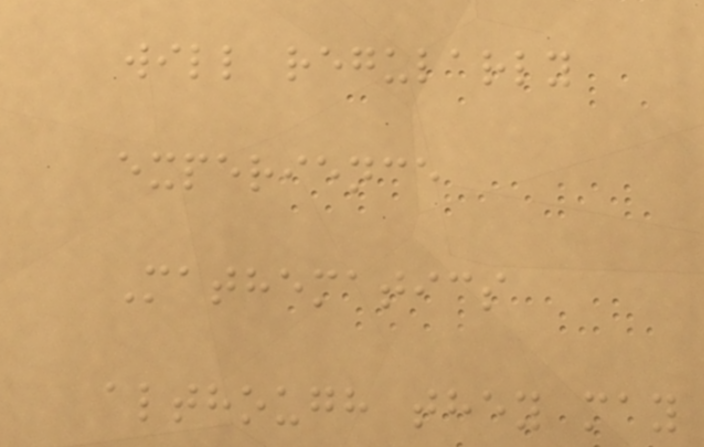will regularly
experience
Mathematics
although they may
